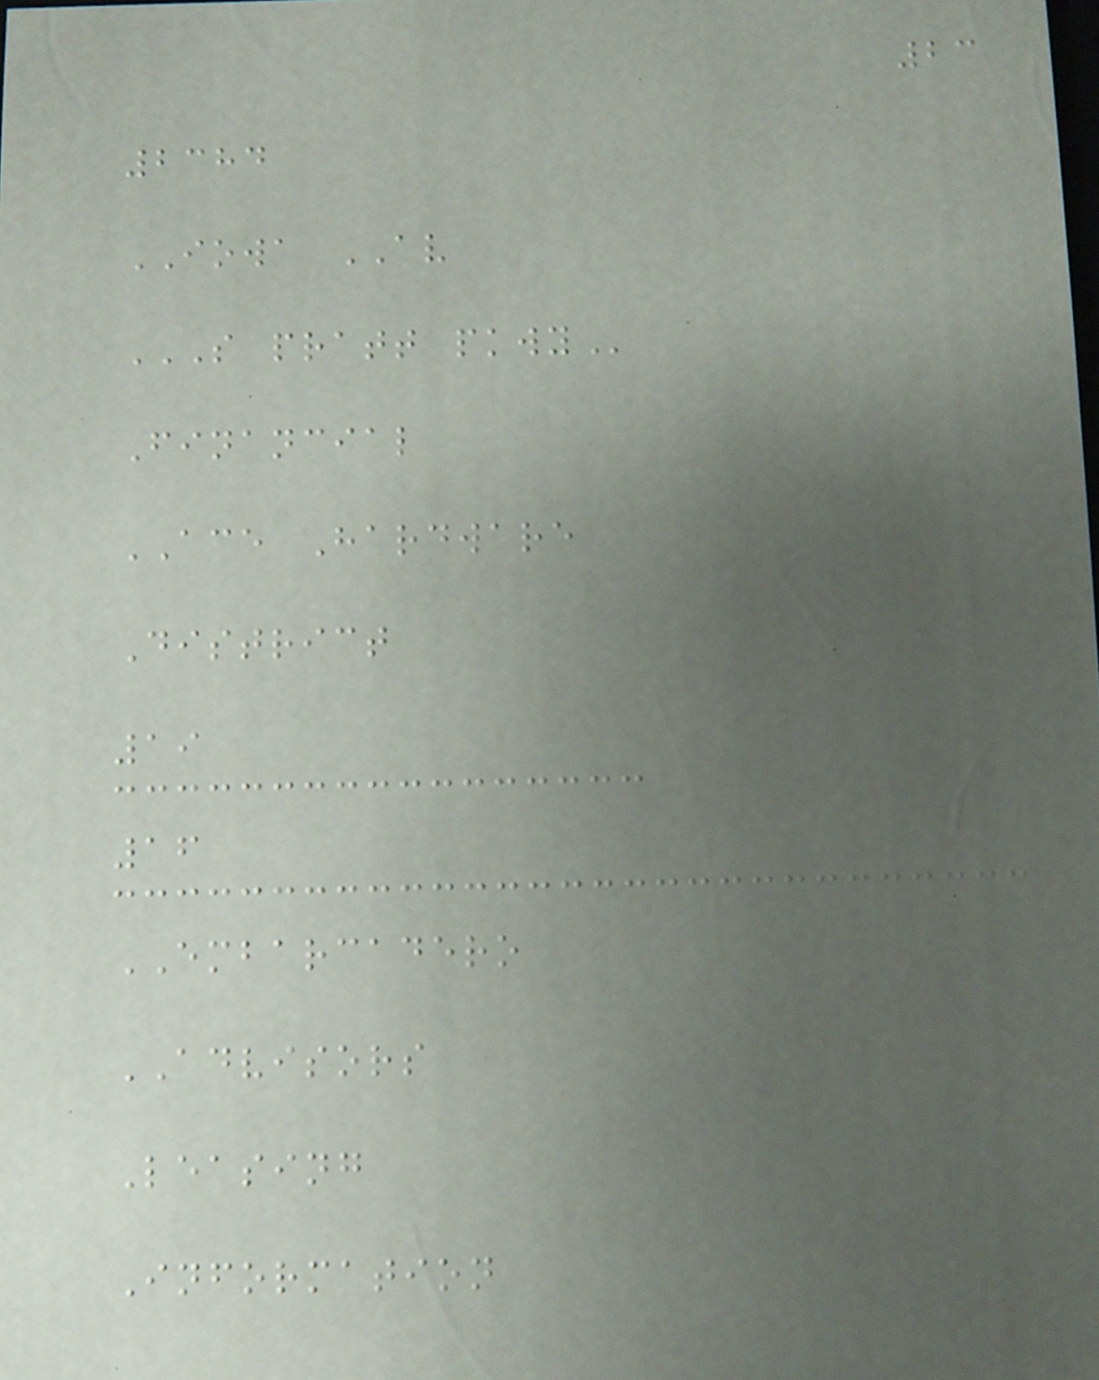23
2384
IOWA AV
S PRATT PKWY
Financial
ACE Hardware
District
19
16
EMBARCADERO
ADVISORS
Leasing
Information
